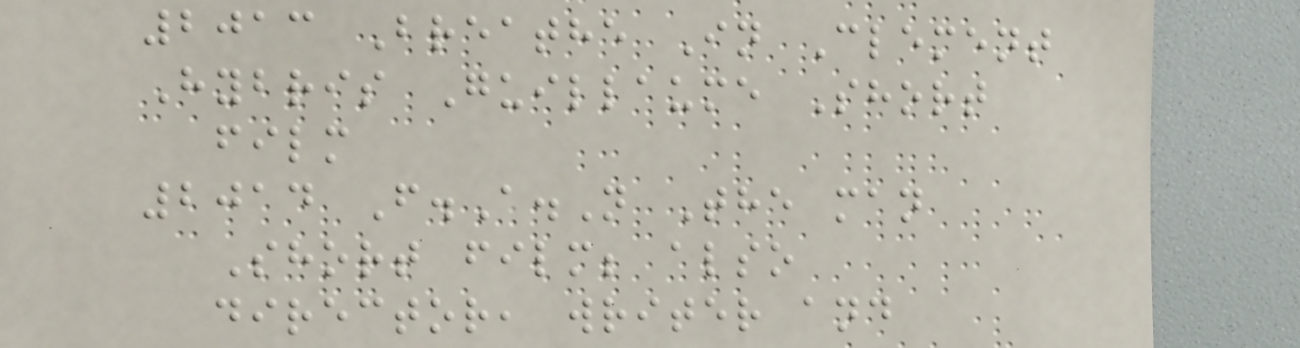2013 Breathe In Clement
Hybris Guillaume Short
film
2014 F.A.N The man
Short film; also
director, writer and
